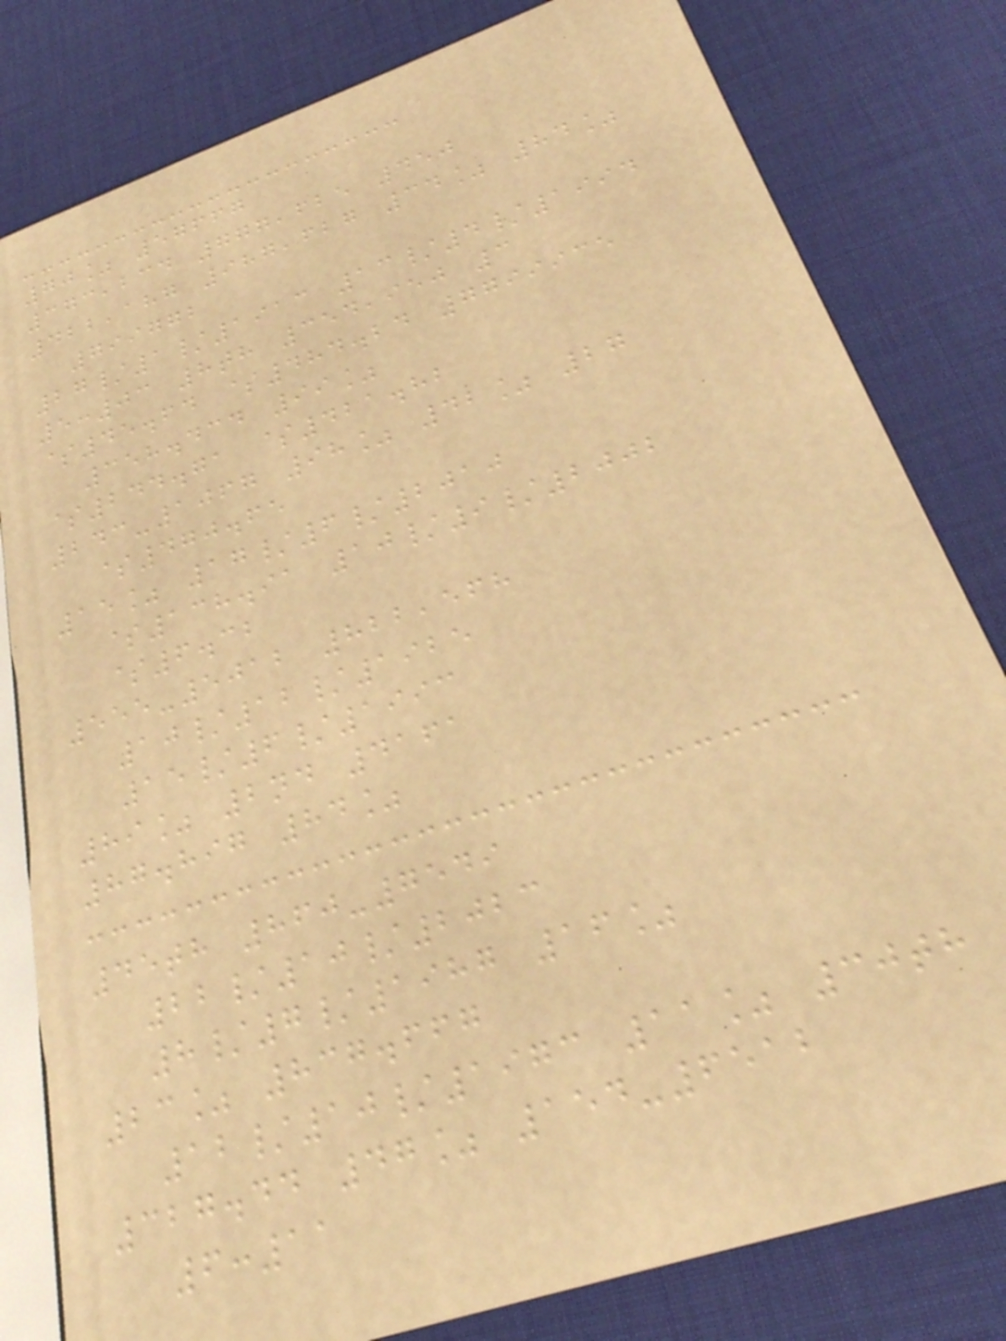70% 57667
373,234 777,625 450
422,187 987,627 34% 84%
799772
27/1/1913 13/4/1994
5:03 8th 354,950 3
$45.64 $484.24 7799935
358.434 99%
$244.71 $421.82
243-1067 98% 42% 27
$470.65
15% 17/6/2010
$138.91 10/9/2002
$6.32
555-5012 822,568
10/12/1925
15/6/1993
89% 2nd 4161
87.897 84%
45th 860-7549
22/10/2023
8/7/1987 16%
23% 837.667
12/10/1973 11% 30th
327.44 47% 154-6512
6:11
